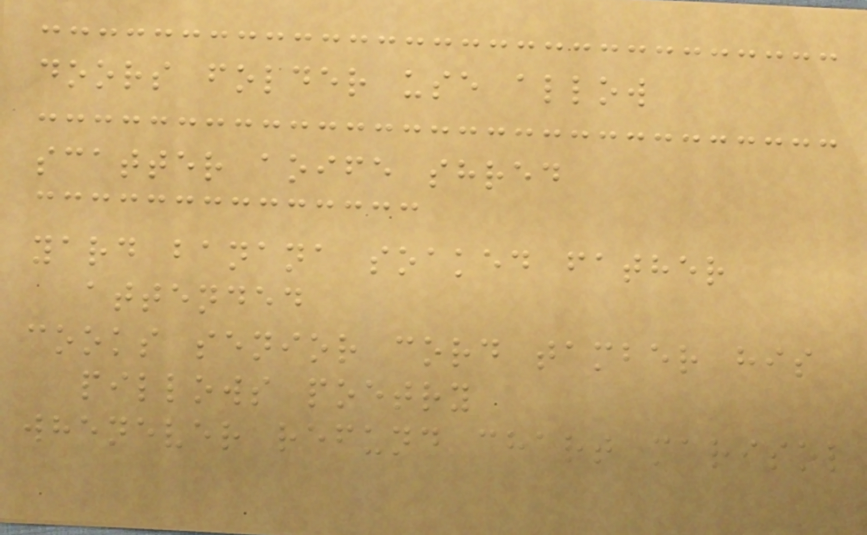doors folder use allow
scatter aoife shred
yard banana soaked father
attended
cooks senior cord tamber his
pillows poetry
whenever refund chart marisol
